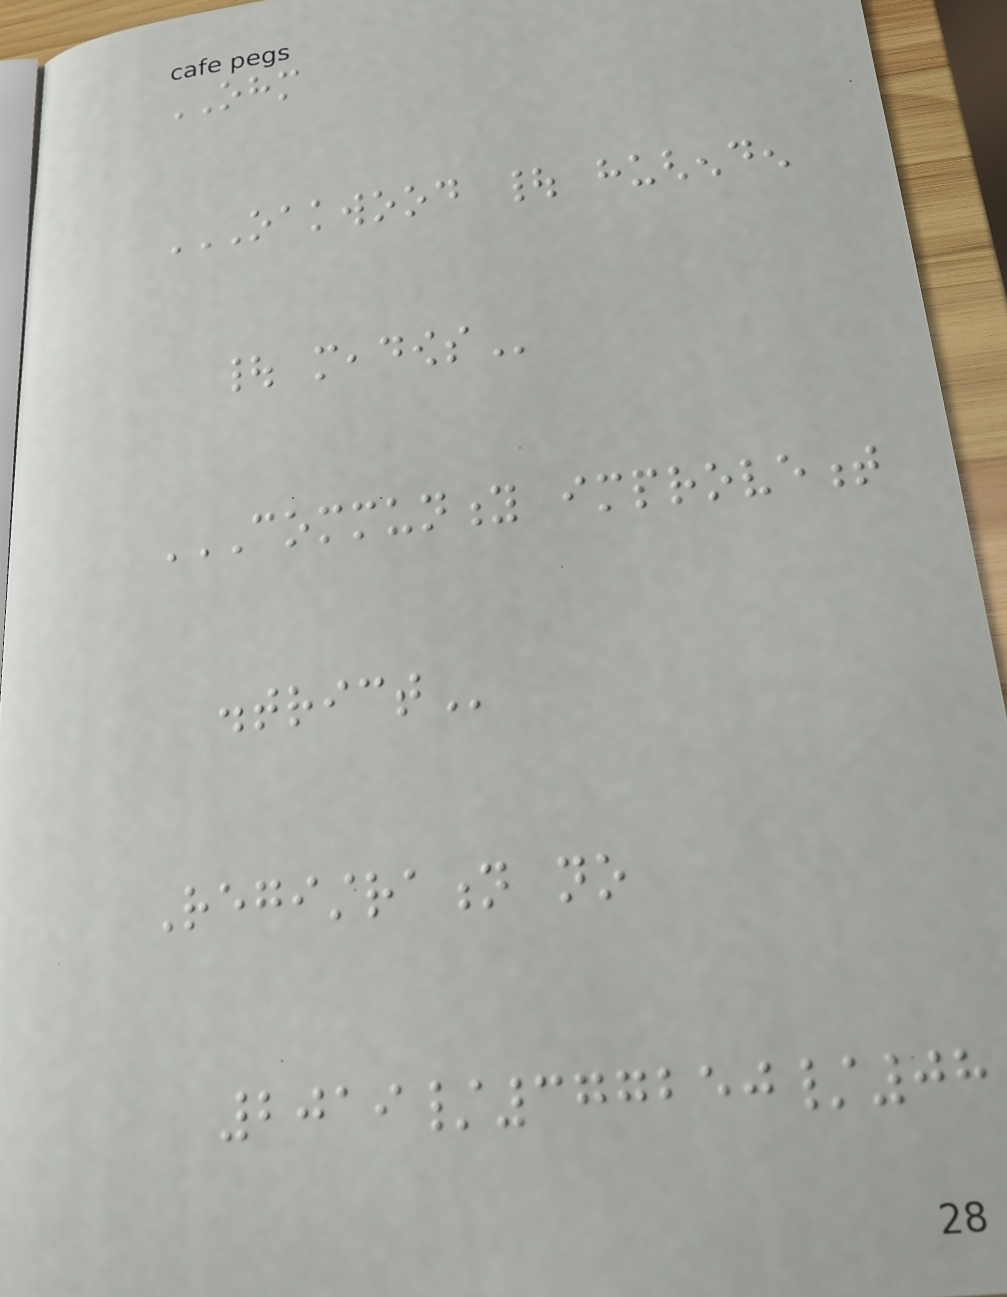OHM
OAKWOOD | HUGHENDEN
| MEADOWS
COMMUNITY IMPROVEMENT
DISTRICT
Registration no
2019/377250/08
